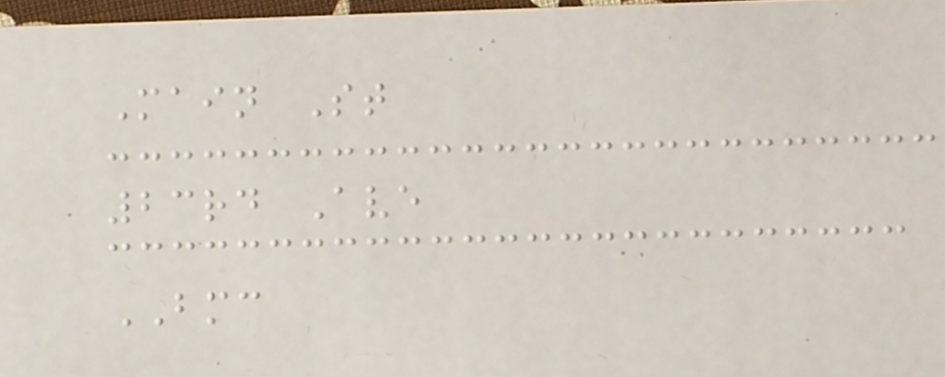Main St
23rd Ave
BMC
